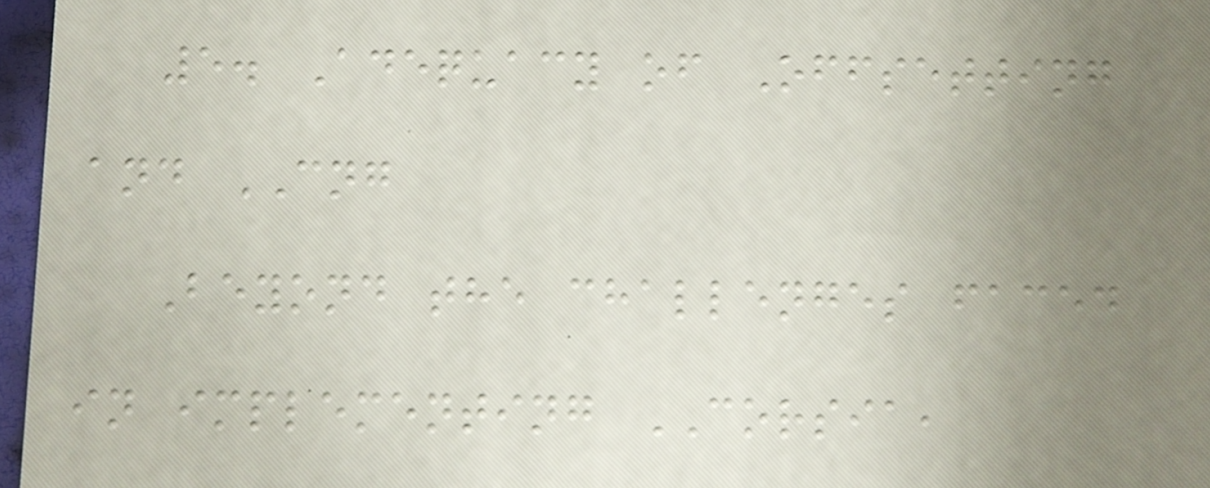5. Adequacy of Offsetting
and CNG
Beyond the challenges faced
in implementing CORSIA,
